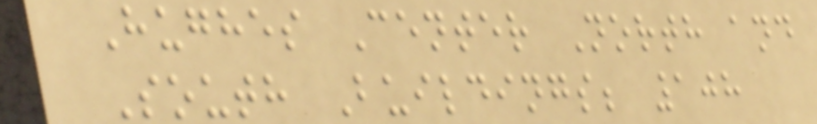Hughes Center North and
South Buildings; 108
